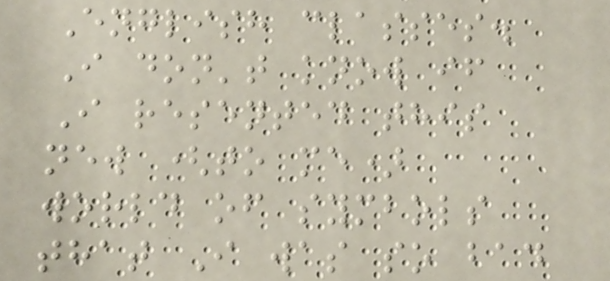English classes.
I don't know if
I resented this
new (to me)
world of symbols
that I was so bad
